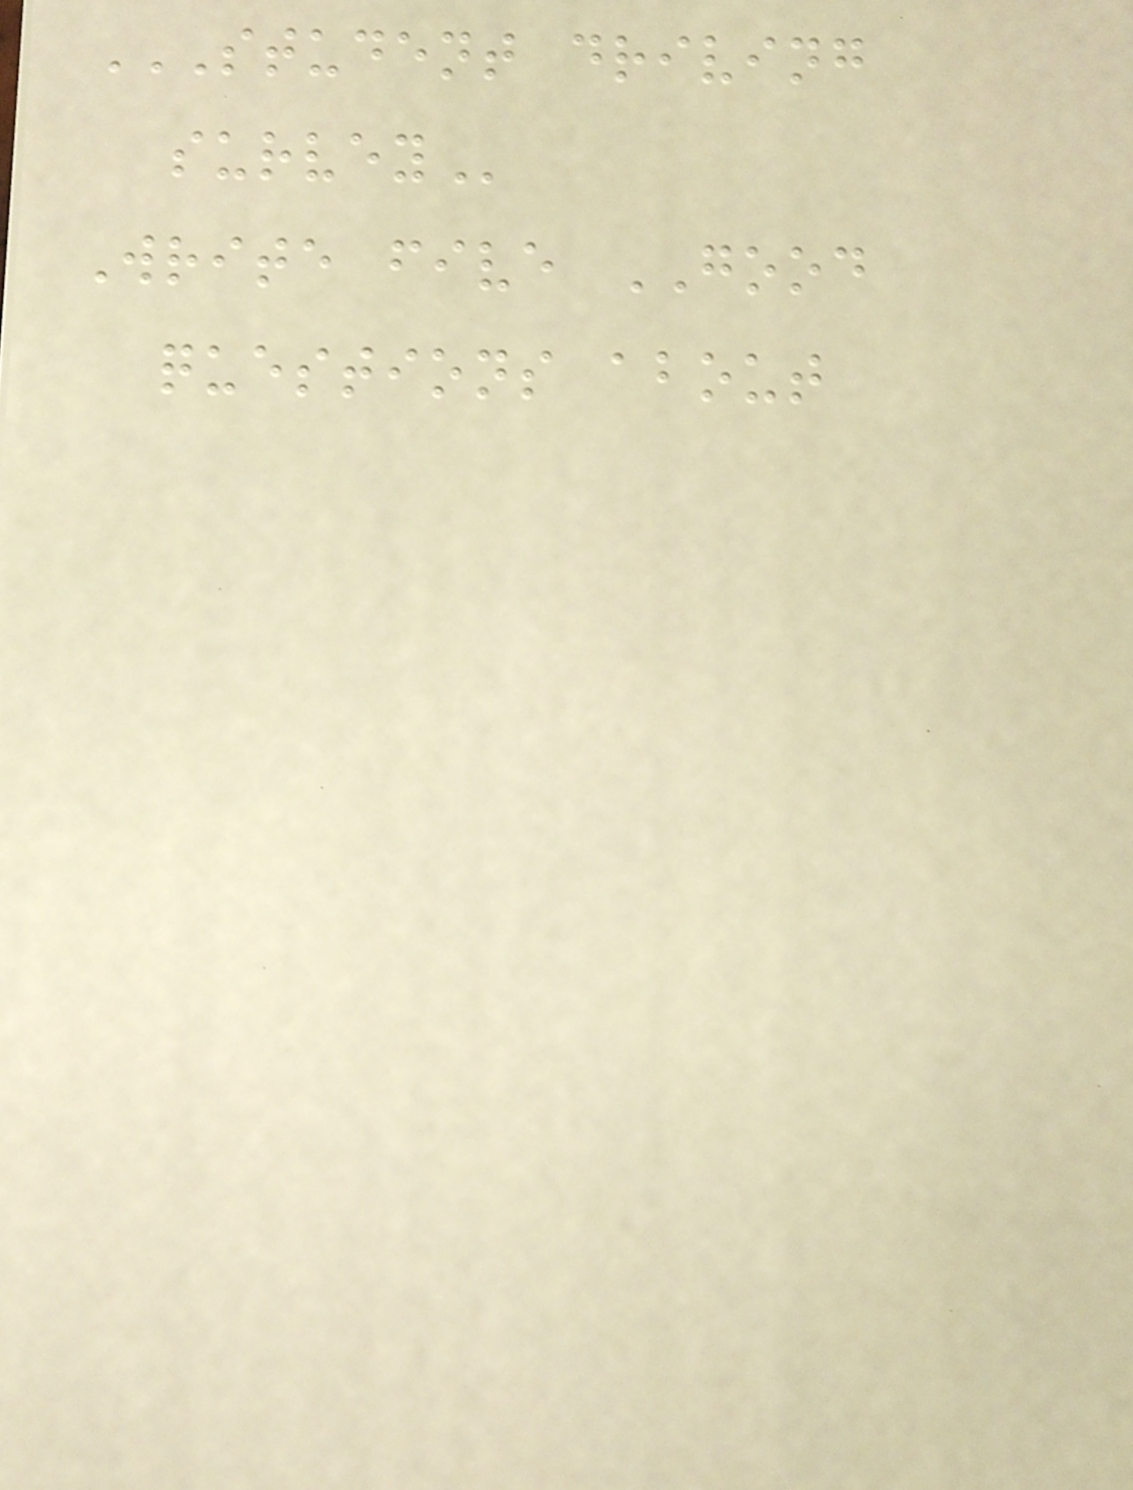STUDENT DRIVING
SURVEY
Write five GOOD
questions about
